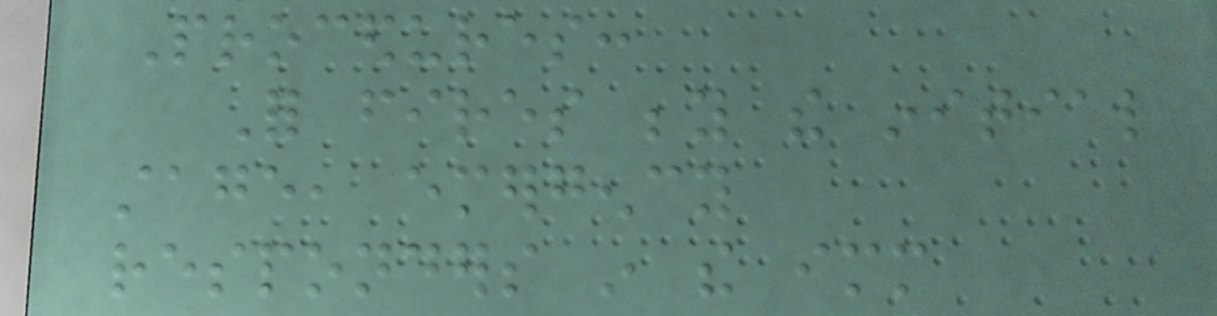Procedures:
For fires beyond the initial
stage, emergency
responders in the immediate
